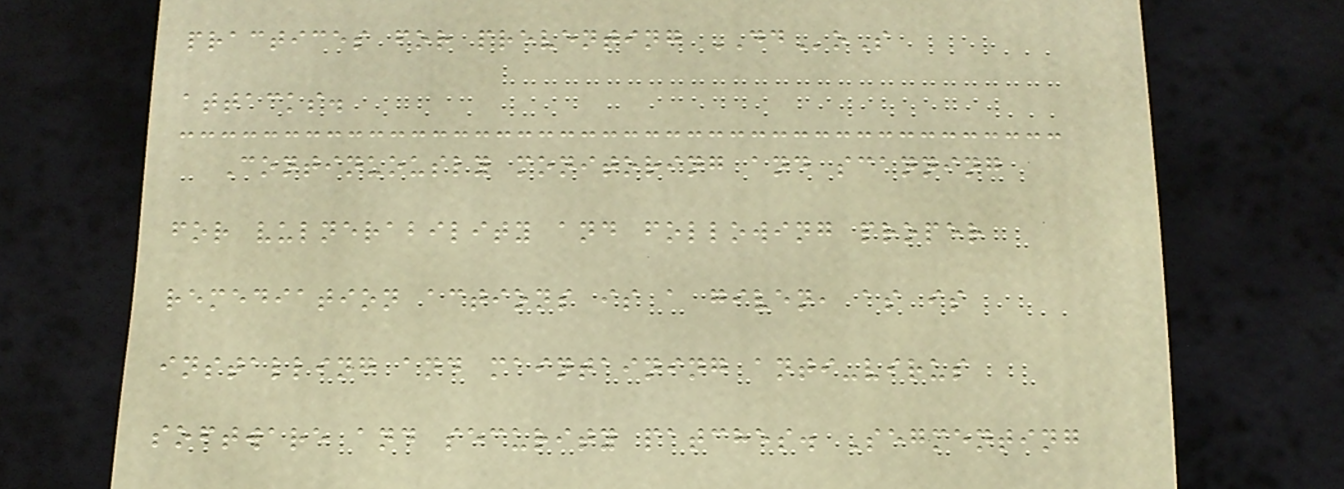practices for preventing DDoS
attacks.
Continuously monitoring and scanning
for vulnerability and following proper
remediation actions is a given, as is
installing and maintaining anti-virus
software and security patches. Segmenting
